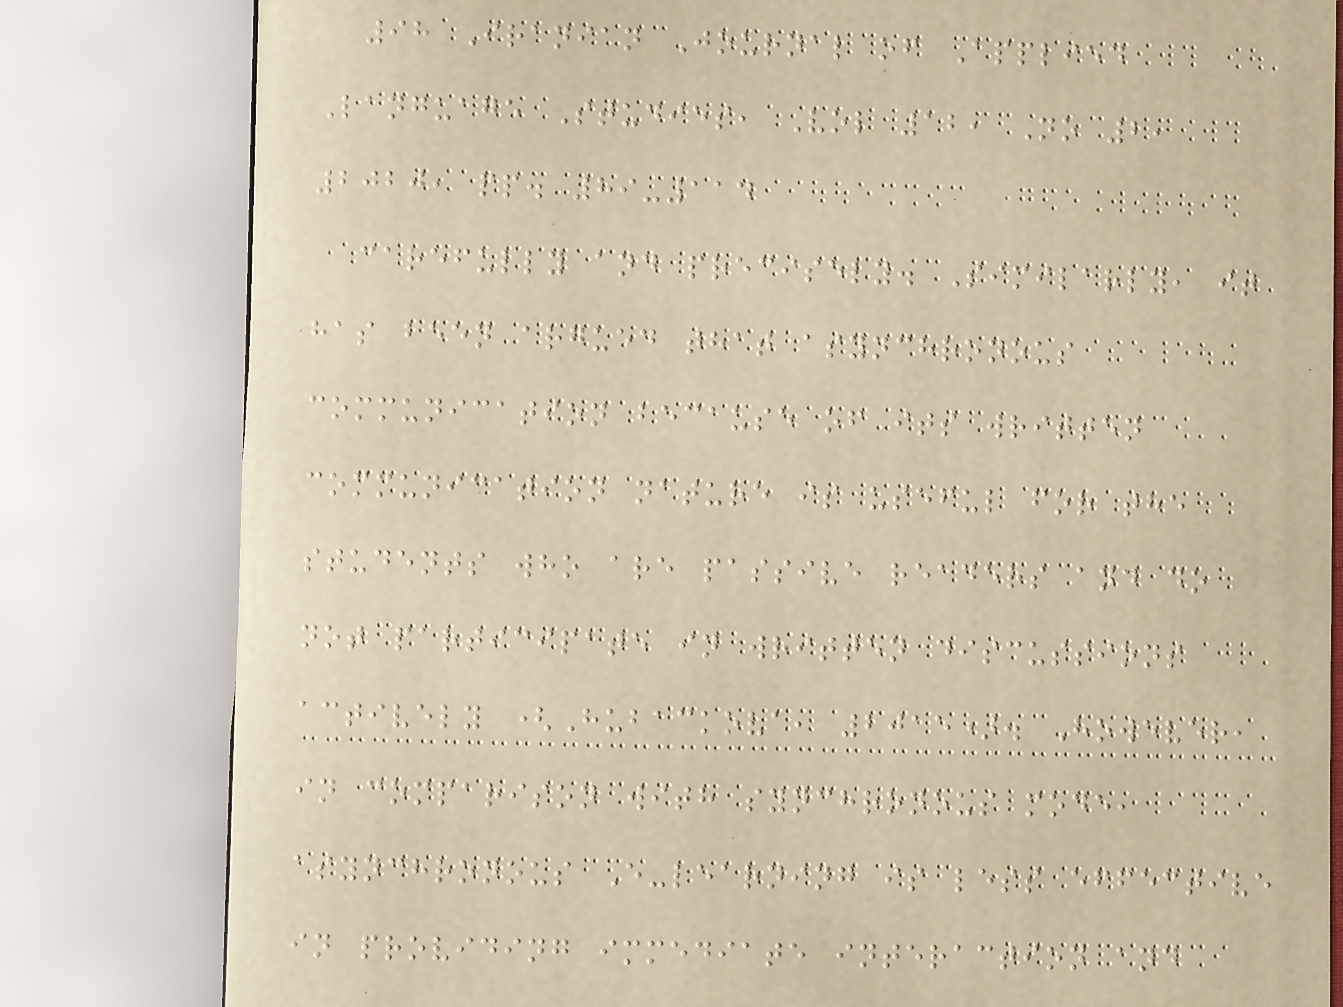98 Iranian Journal of Applied
Language Studies, Vol 12, No 2,
2020, pp. 89-114
carefully and precisely. Similarly, it
has been argued that asynchronous
communication because of its written
communication nature is useful for the
students who are passive readers and do
not participate in written discussions
actively (Hubackova, 2015). However,
in comparison with synchronous mode,
asynchronous E-learning is less effective
in providing immediate interaction and
